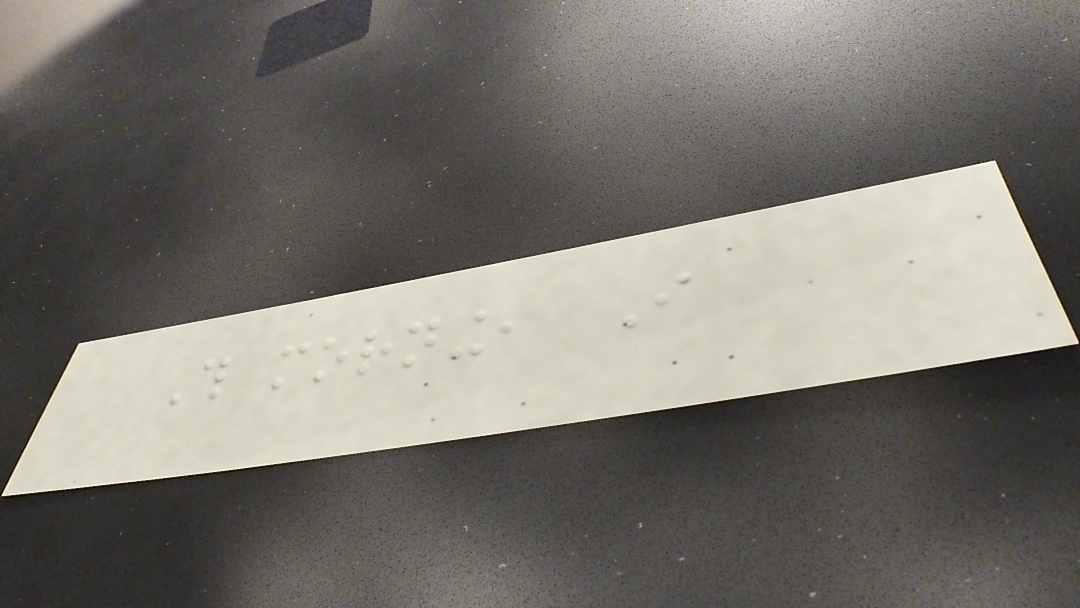This morning, I
